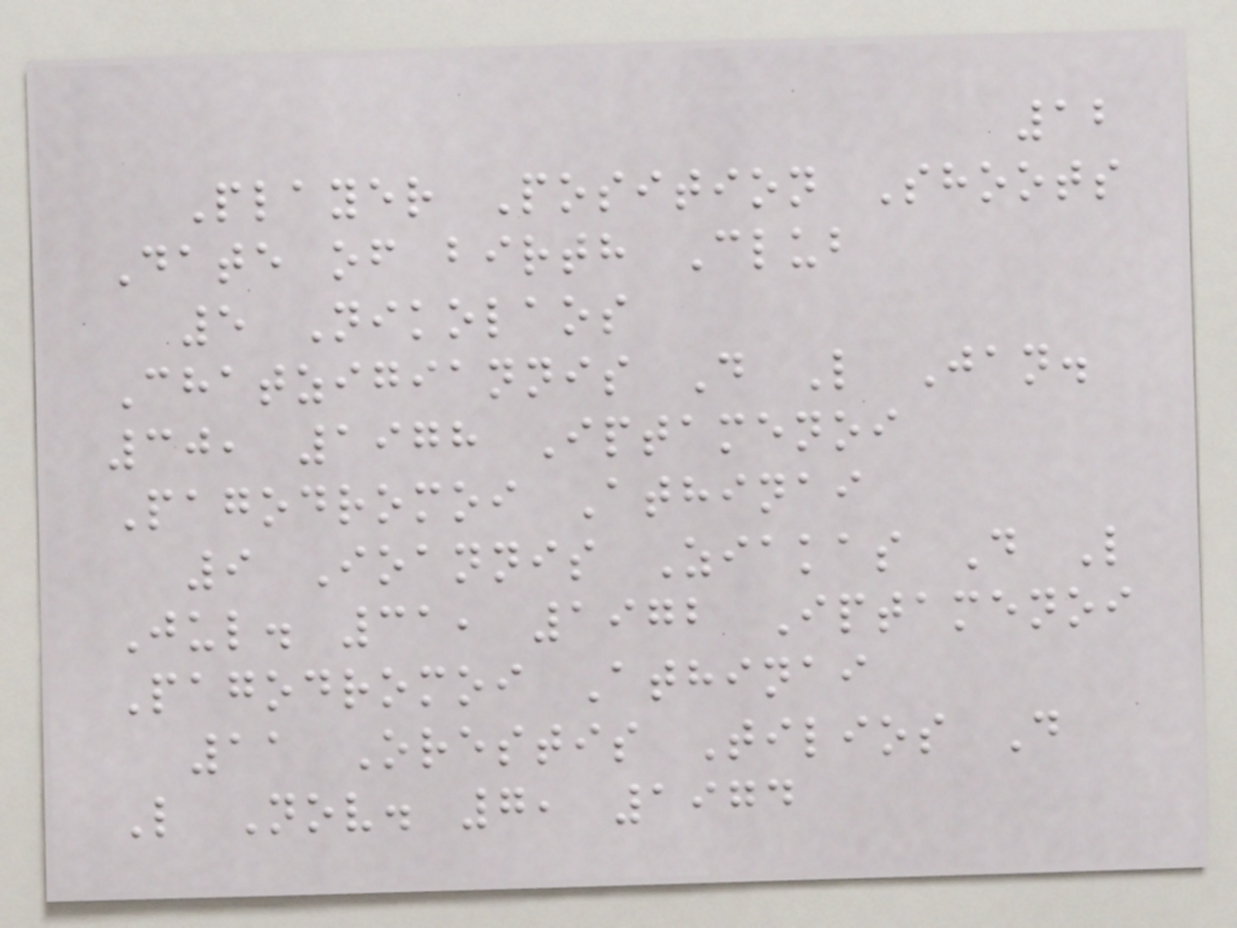12
Player Position Shoots
Date of birth Club
5 Nikolaos
Chatzigiannis D L Jan.
30, 1978 Iptamenoi
Pagodromoi Athinai
9 Ioannis Ziakas D L
Jul. 31, 1972 Iptamenoi
Pagodromoi Athinai
11 Orestis Tilios D
L Nov. 7, 1974
